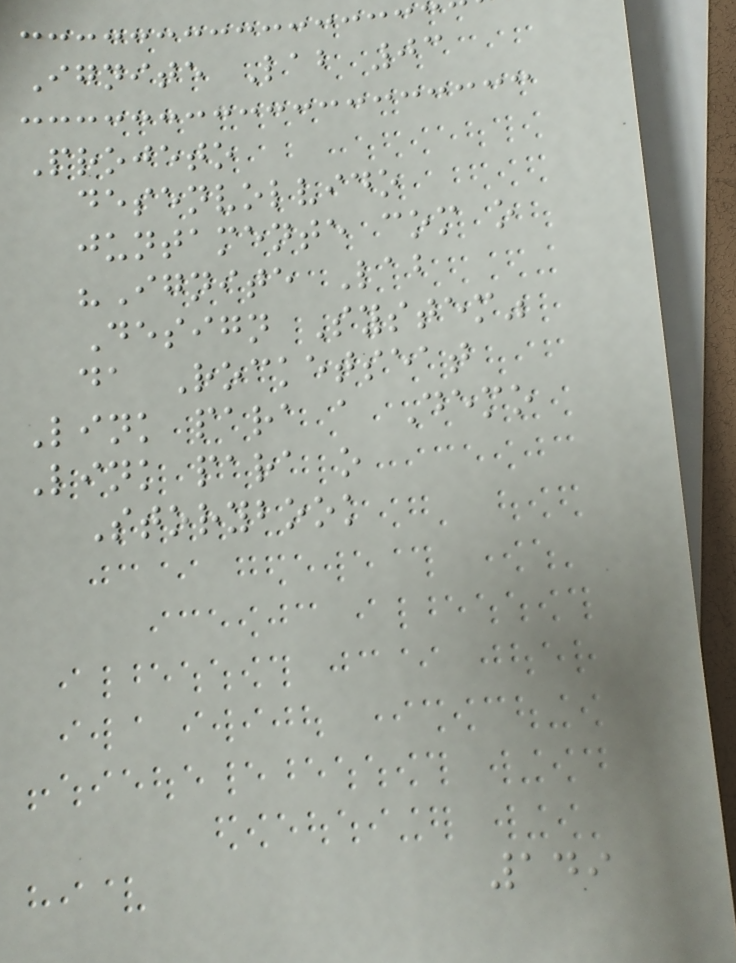Ignite Lab 03
Projeto
desenvolvido
juntamente com o
"Ignite Lab
Design System"
da Rocketseat
Link para a Demo
Link para o
Storybook
149
